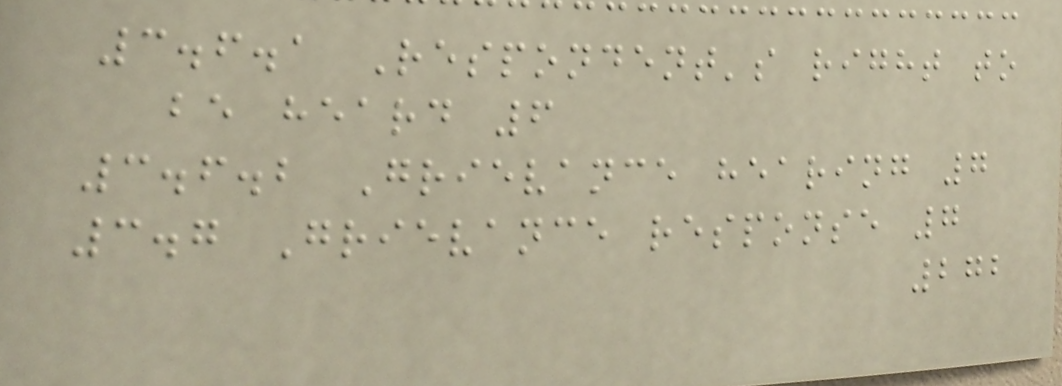3.6.1 Respondent's right to
be heard 6
3.6.2 Grievance hearing 7
3.7 Grievance response 7
272
